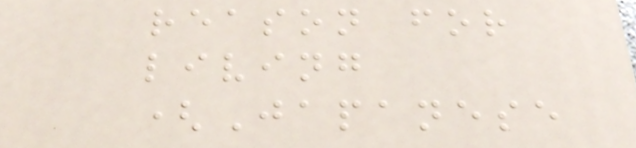reason for
living
(Japanese
